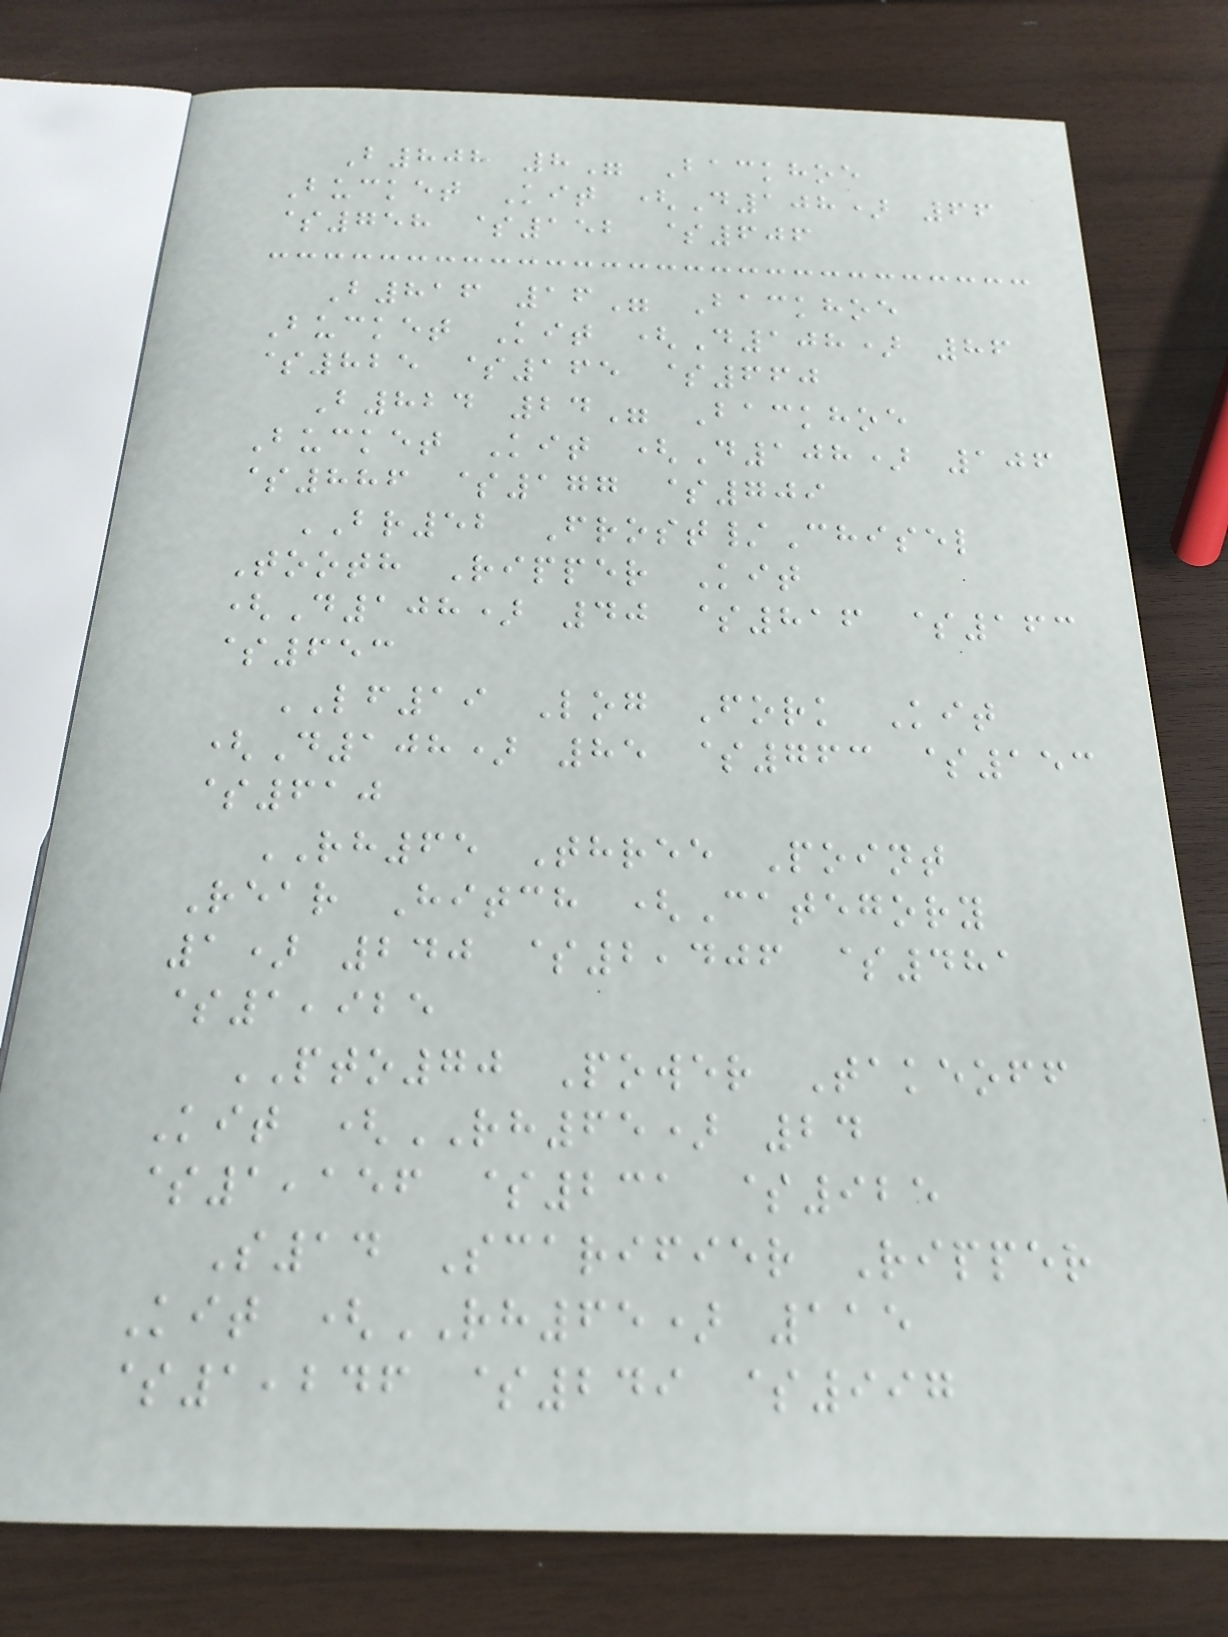B808 8" Backhoe
Bucket Kit (D108) 66
$758 $152 $606
B816 16" Backhoe
Bucket Kit (D108) 86
$825 $165 $660
B824 24" Backhoe
Bucket Kit (D108) 106
$886 $177 $709
BR52 Frost/Chisel
Tooth Ripper Kit
(D108) 40 $816 $163
$653
LF19 Log Fork Kit
(D108) 85 $763 $153
$610
RH65 Three Point
Rear Hitch (Category
1) 240 $2,406 $481
$1,925
PTO70 Power Takeoff
Kit (RH65) 24
$1,156 $231 $925
S14 Scarifier Ripper
Kit (RH65) 115
$1,246 $249 $997
